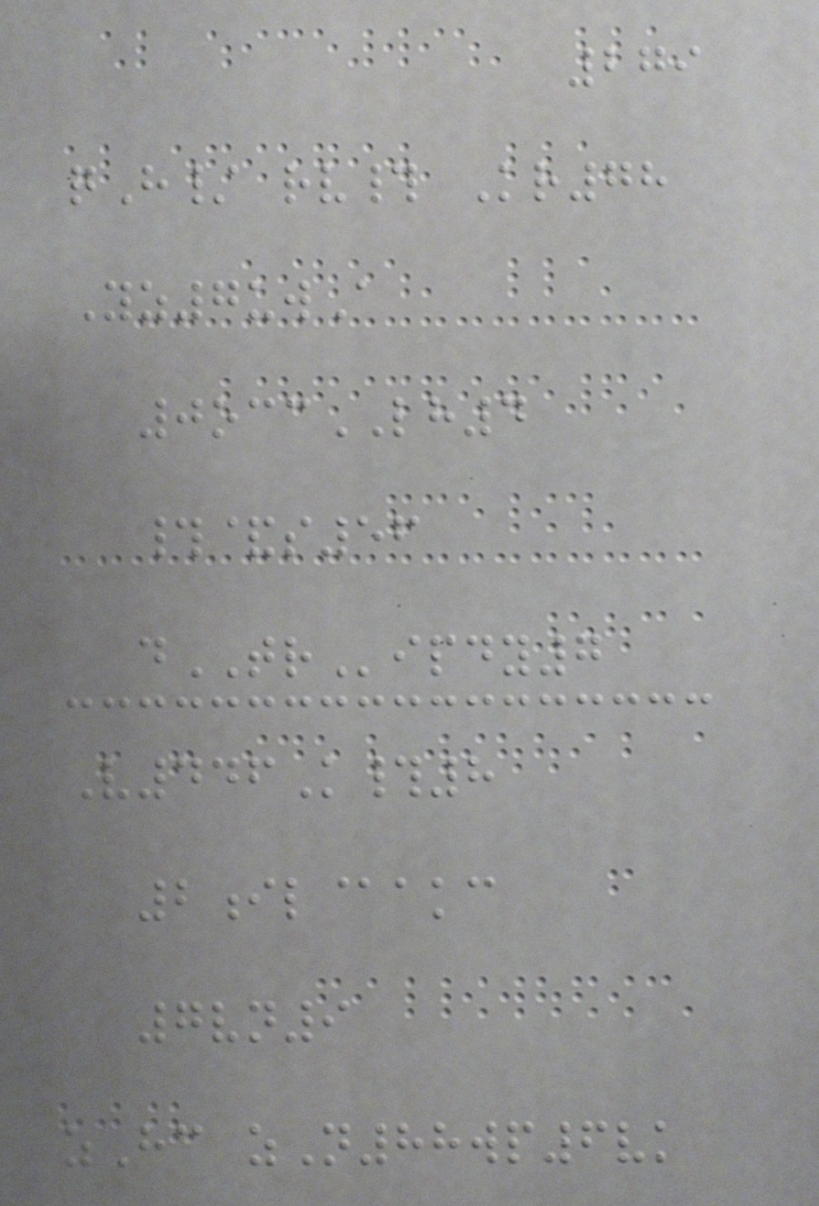279
qH/ rv# Kr78
Yz7uwA
0occLH4
#&s56
dTRipdy7
V446K#8
2il@akc
7vn9
zHc zN88wp6vk
